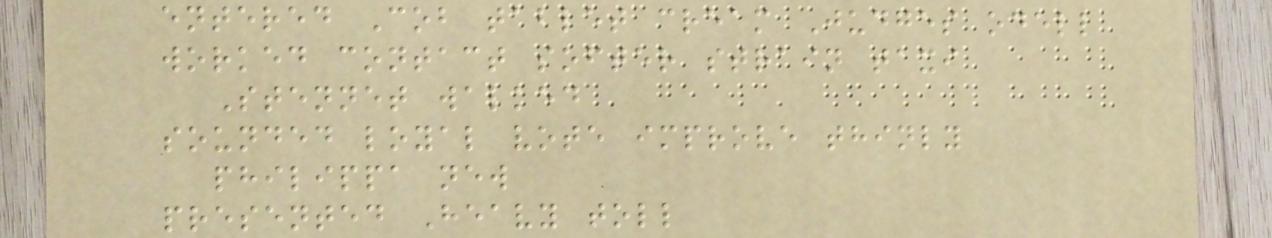entered Cob tablet cream Judges odell
worked contact softer strain taxi
Stennet walked
sounded loyal vote improve thinly
philippa new
presented Heavy toll
